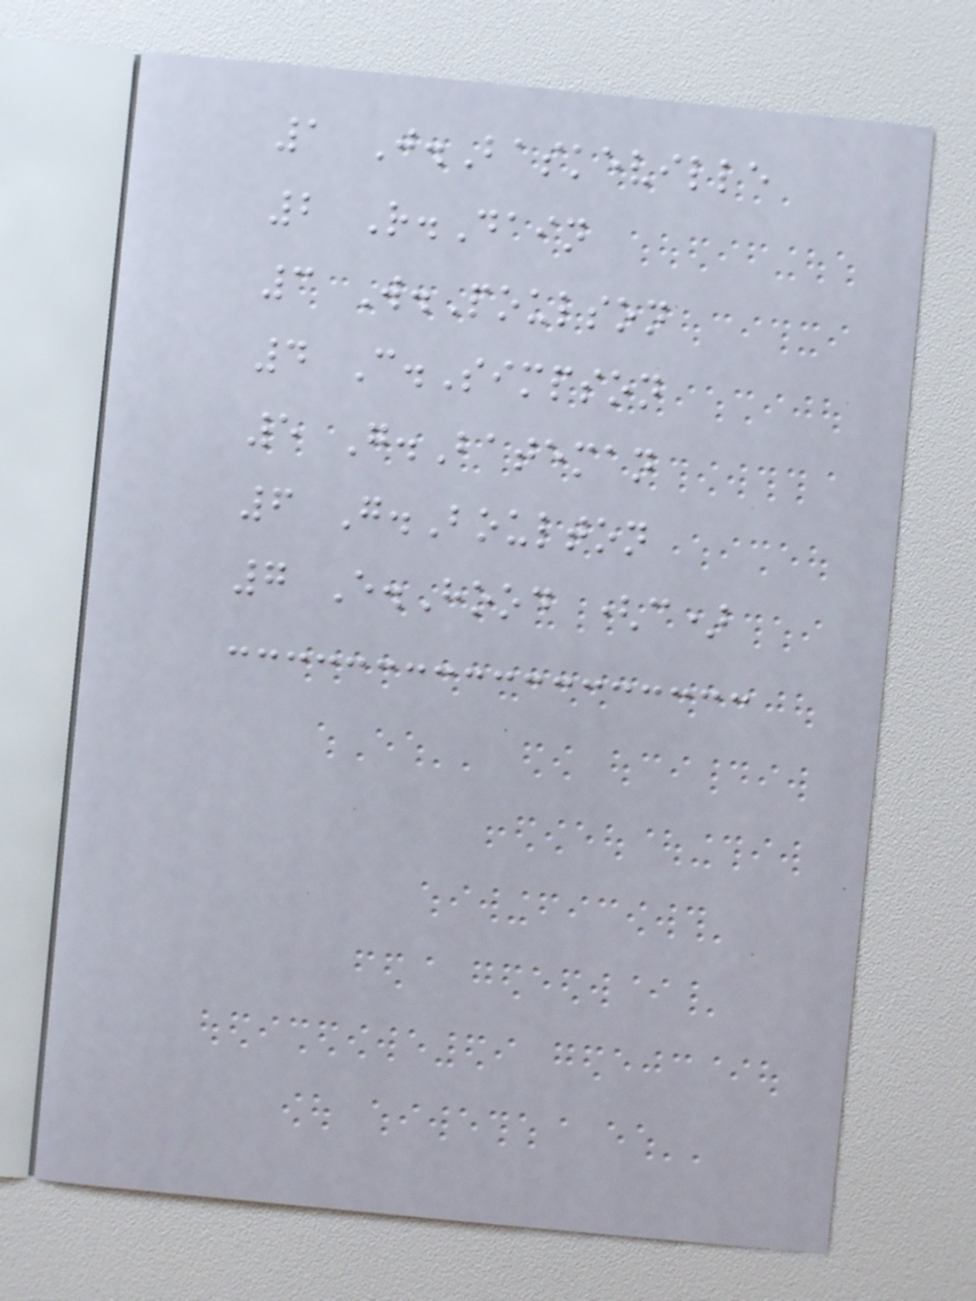1 J.Baskeville
2 R.Dain
3 W.Poulson
4 C.Simpson
5 G.Bateman
6 G.Boulton
7 E.Hood (c)
